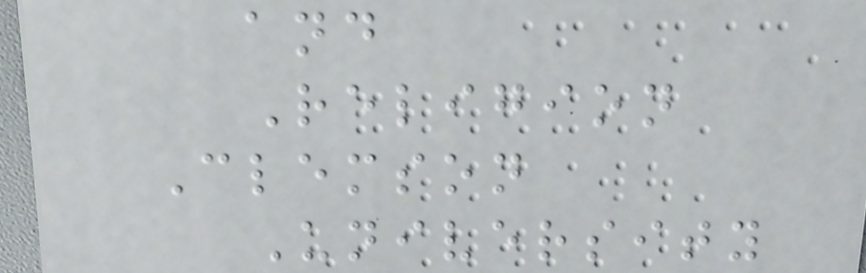and
Religion
Clemson
University
